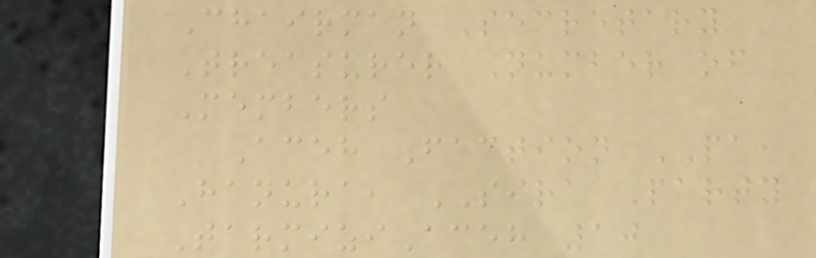Chairman Secretary
Treasurer Number of
Members
Aceh Faction PA,
Hanura, SIRA Party
TarmiziAceh 10
